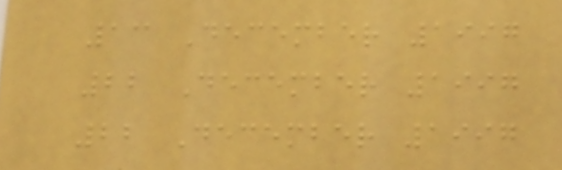13 December 1997
22 December 1997
22 December 1997
